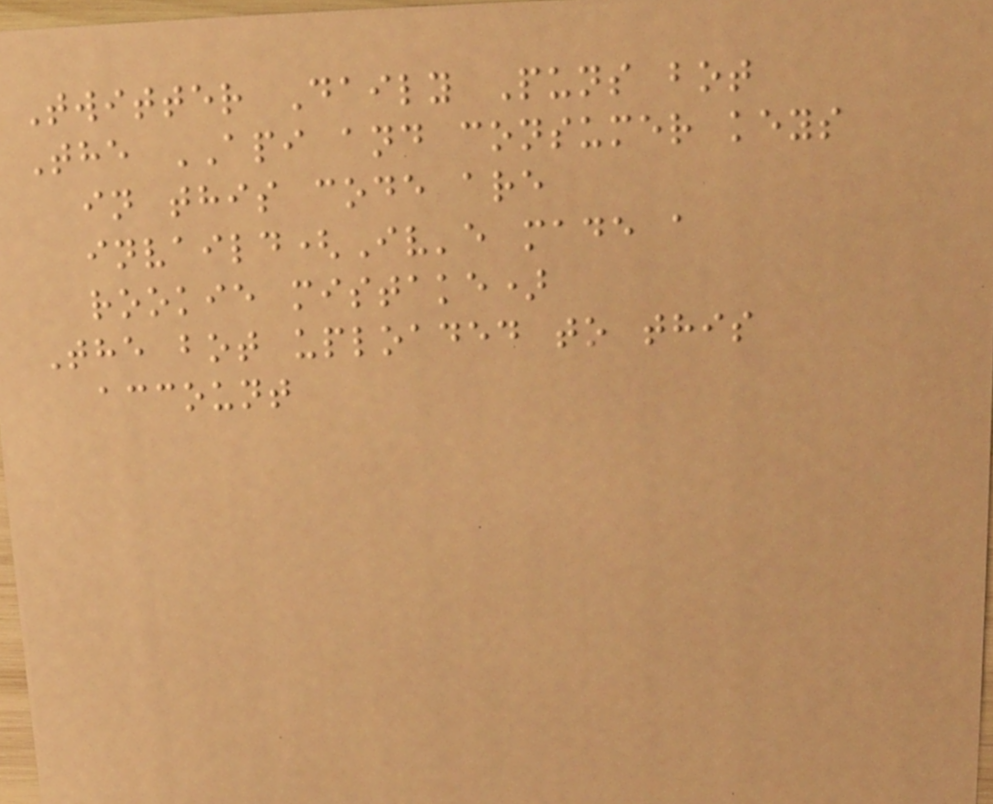Twitter Daily Puns bot
The API and consumer keys
in this code are
invaild(Iv'e made a
rookie mistake)
The bot uploaded to this
account
